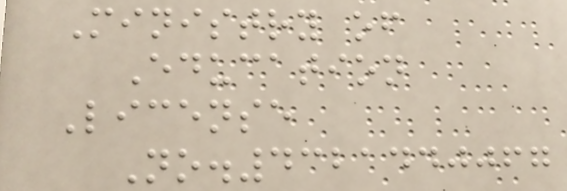Ministry of
Education
License
No.4321440067
